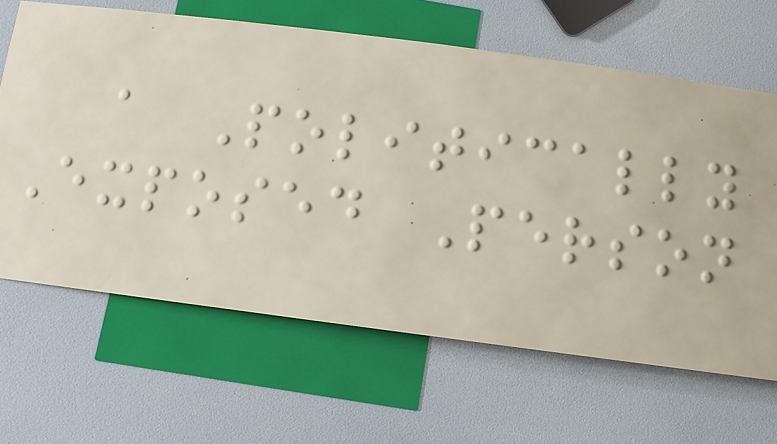a Politically
Exposed Person
